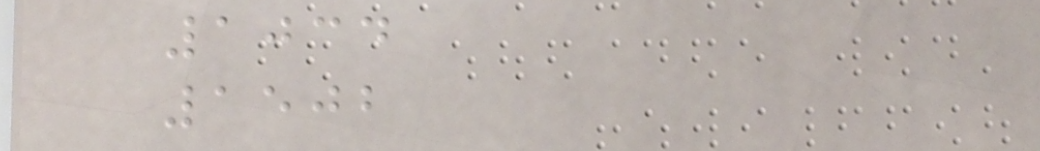1034
1502
